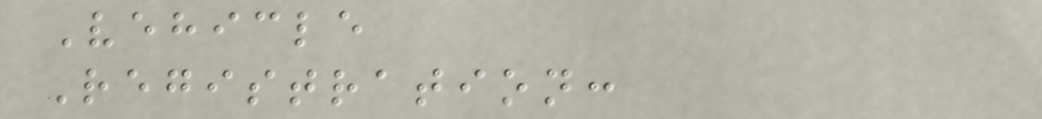Vehicle
Registration:
